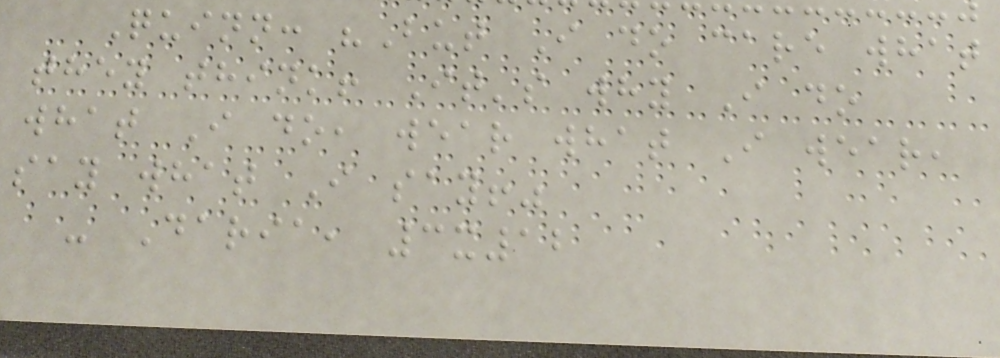Quinn: "But I do care what
they think! It's why I do
what I do, wear what I wear,
say what I say!"
- Daria, 3x12
